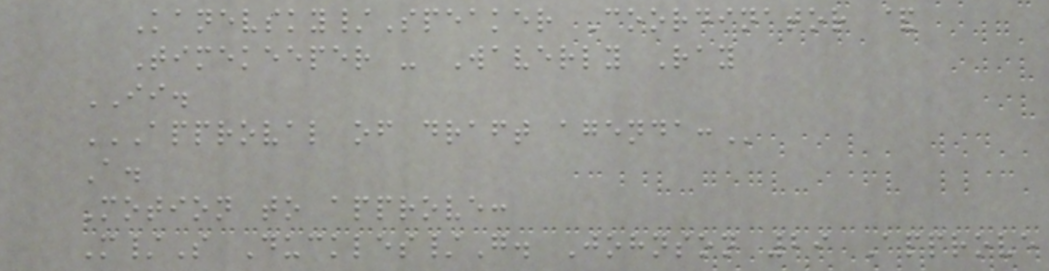Kanevsky/Speaker Coordinator &
Timekeeper - Waverly Ray
II.
APPROVAL OF DRAFT AGENDA:
A.
Motion to approve:
M/S Duckles/G. Johnson 29 Approve
